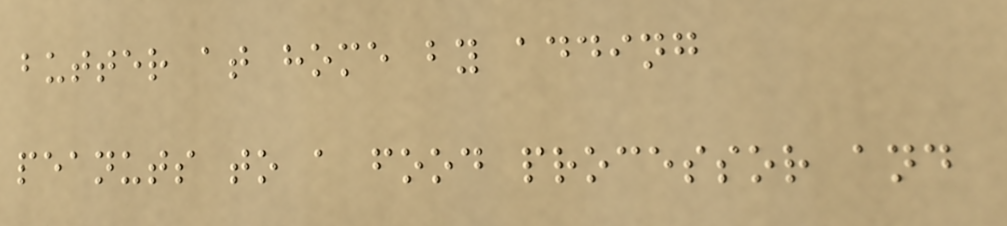butter at home by adding
peanuts to a food processor and
